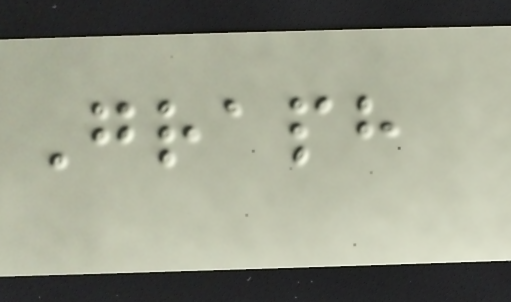Graph
